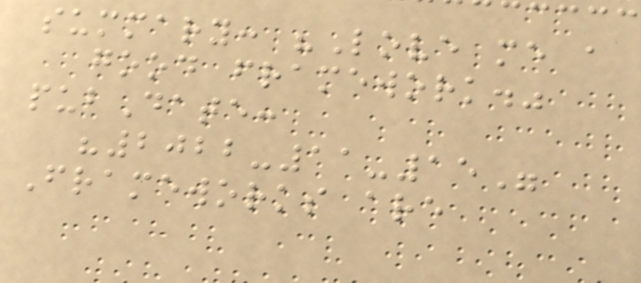summary: "Love me a
good framework."
pubDate:
"2022-11-15"
Frameworks are
